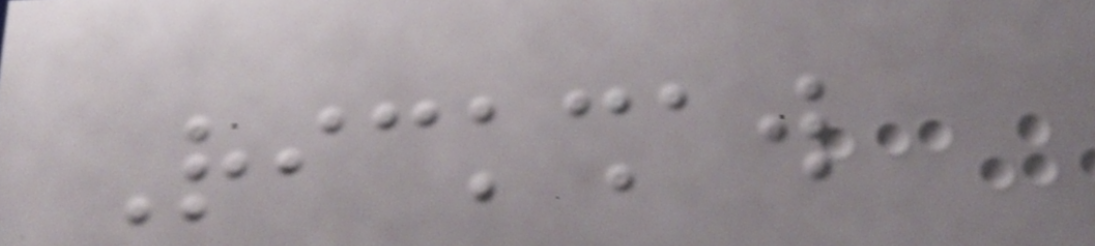Rickshaw
